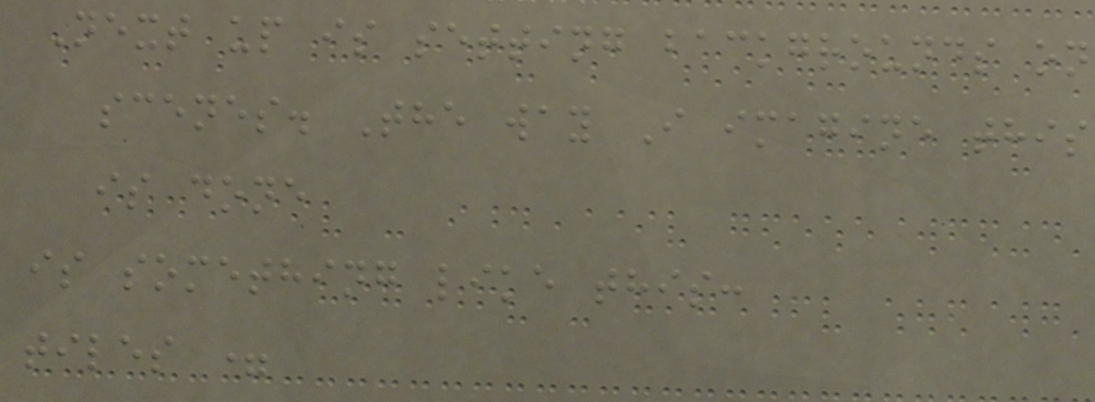Next up is setting backgrounds on
scenes. The way I imagine this
is done
is something like this:
tiles =
